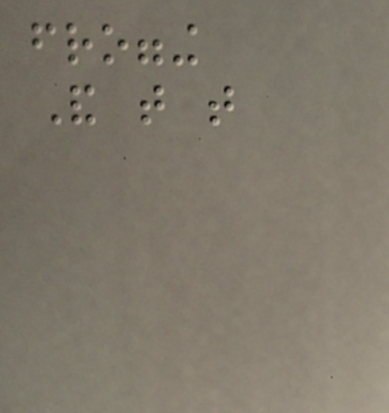frogging
And that that
